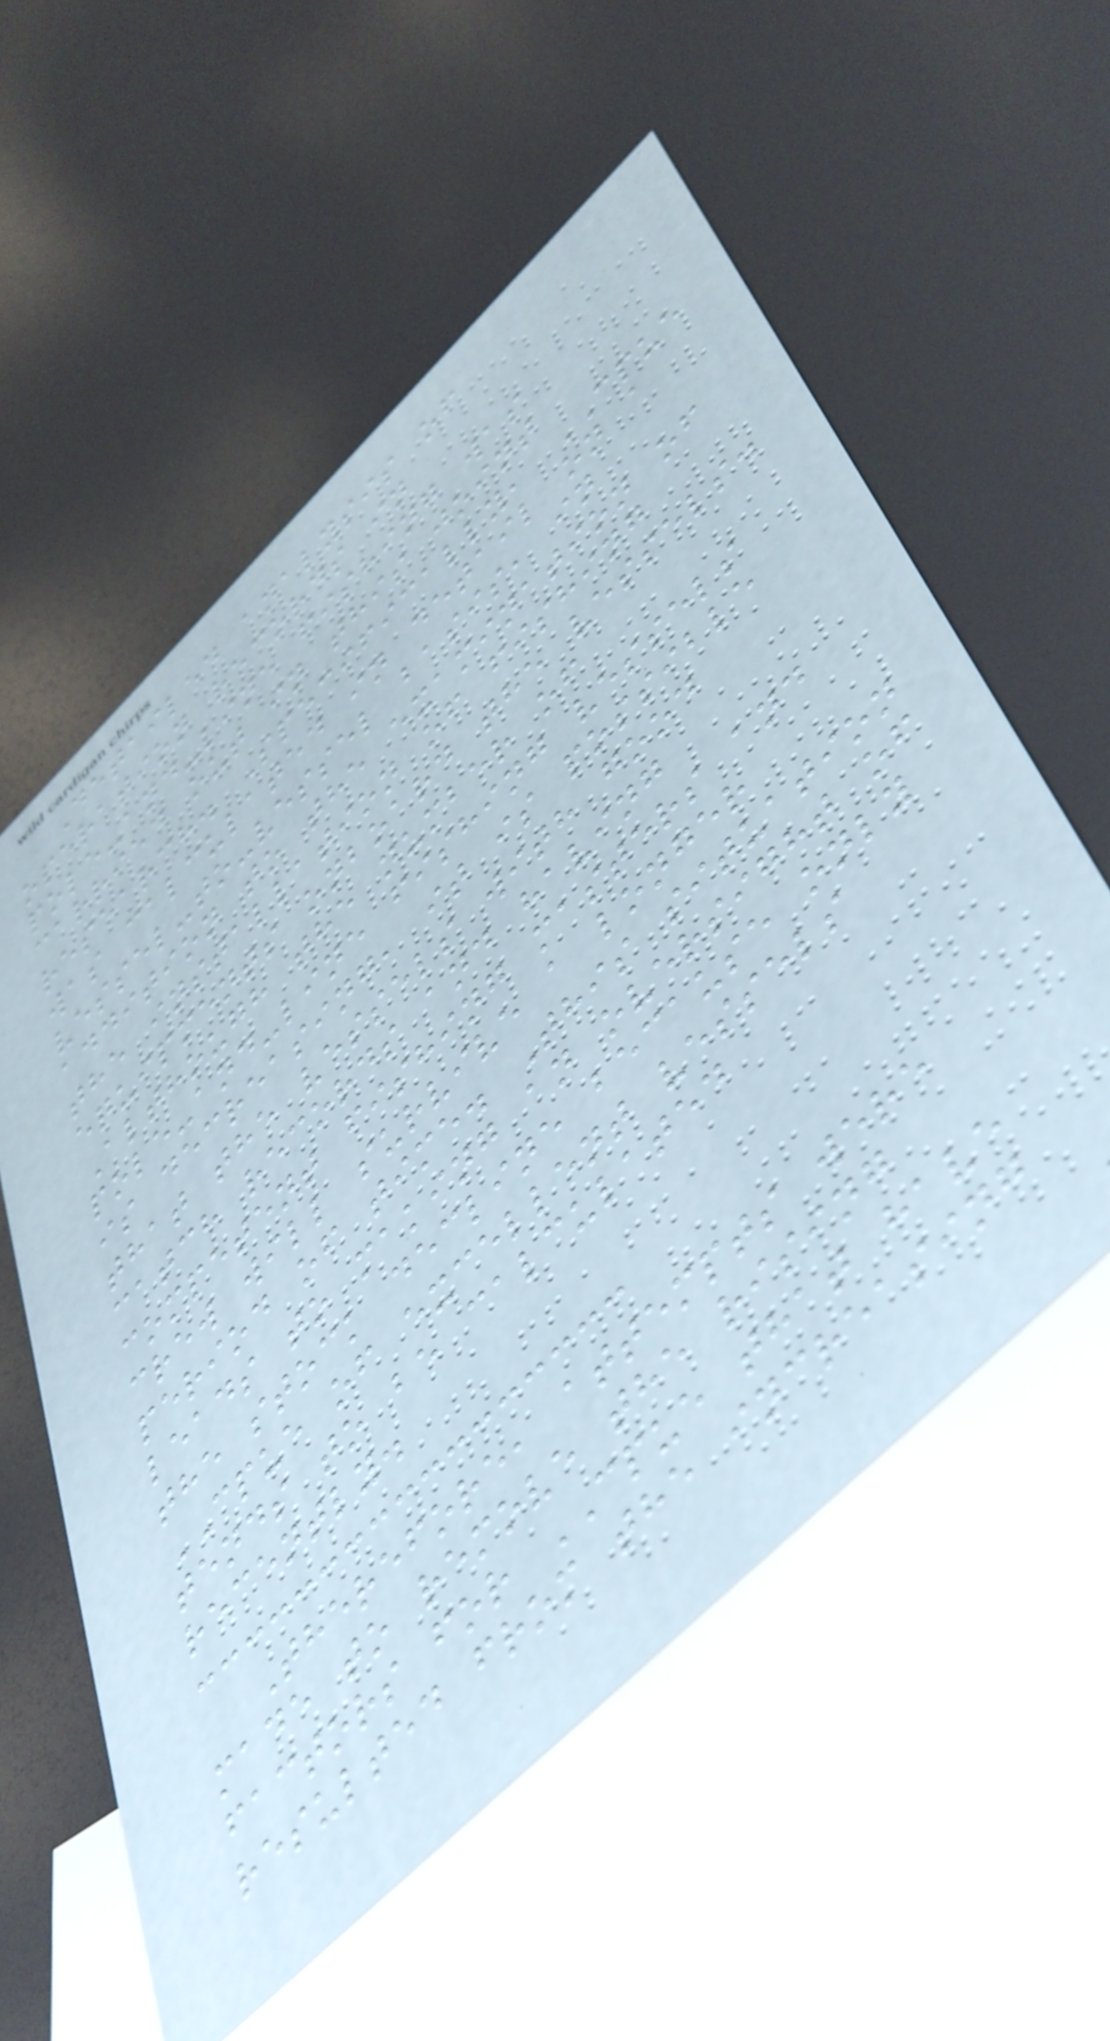Detailed analysis of
operation records in
pole-and-line fishing was
carried out in this joint
research. Specifically, CPUE
was calculated in detail on a
vessel-to-vessel basis, in
addition to the examination of
the installation of fishing
equipments onboard the vessels.
Although the number of
pole-and-line fishing vessels
is decreasing, it is possible
that the vessels with good
catch records and having
competent fishing masters and
crew will survive a longer
period of time. This situation
leads to making an oversight of
the stock decline because only
CPUE of excellent vessels
tends to be calculated
recently.
Therefore, attempts were
made to remove the rising
factors for CPUE that have
resulted from the increasing
